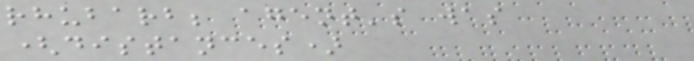rhubarb; agent's was
(distances)
